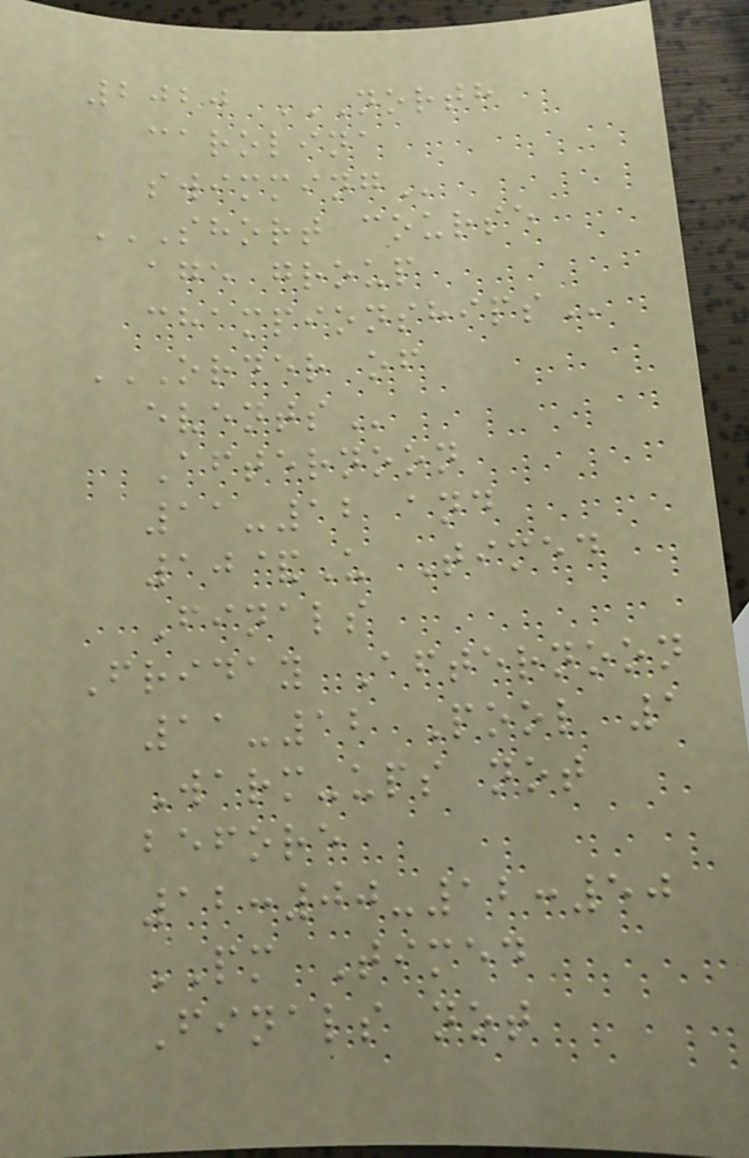2020 NORTH
CAROLINA
SWIMMING
SHORT COURSE
AGE GROUP
CHAMPIONSHIPS
ORDER OF
EVENTS
Afternoon
11-12 and
10&U Timed
Finals
Friday Afternoon
11-12 Pool 1
Warm-ups not
before
12:00-12:50
PM Timed
Finals not
